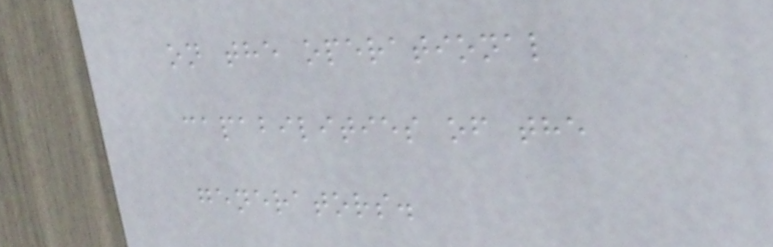on the operational
capabilities of the
generators.
